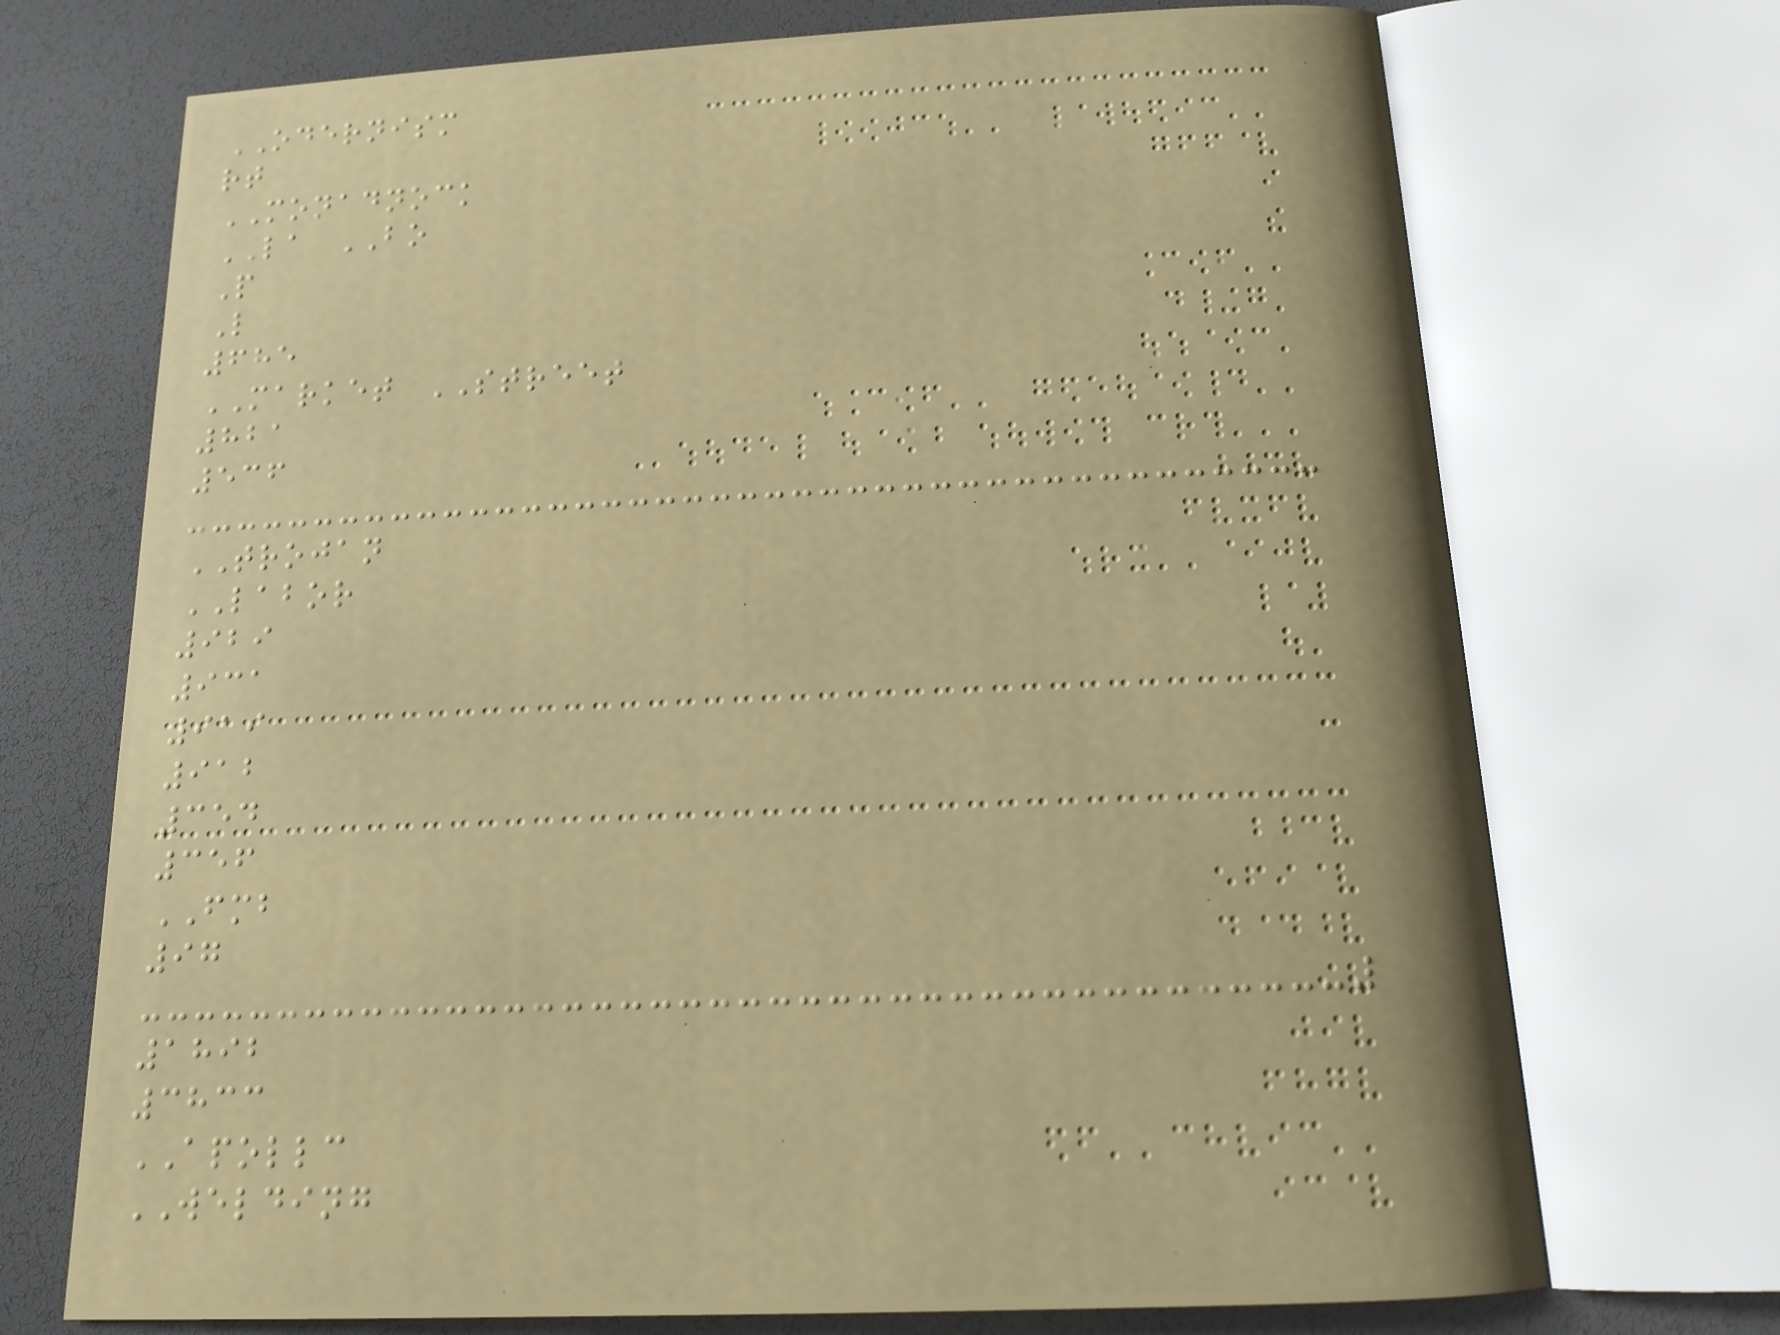ODERNISM
rt
MONADNOCK
LA BO
P
L
685
MARKET STREET
821
536
TROJAN
LABOR
929
931
919
912
354
356
FMB
97
1892
3833
APOLLC
WELDING
